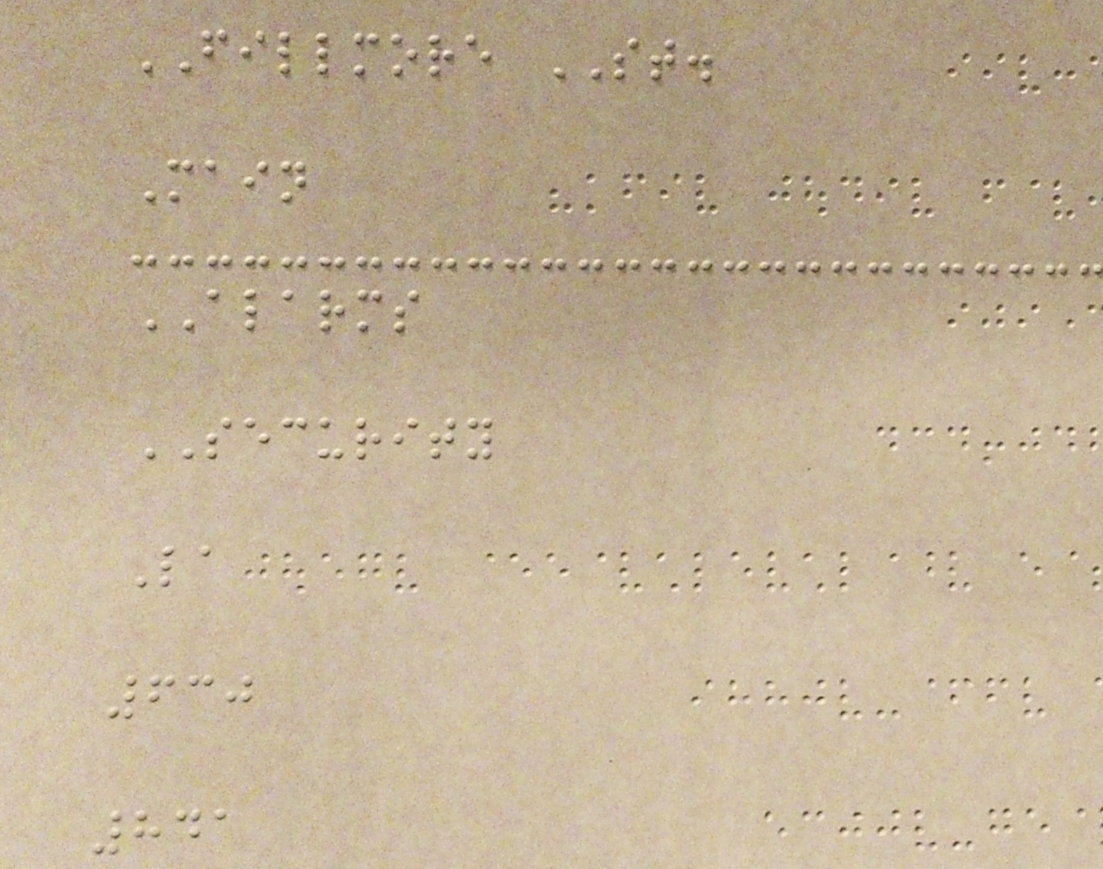FILLMORE ST.
Main
ALARMS
SECURITY
La
630
841
